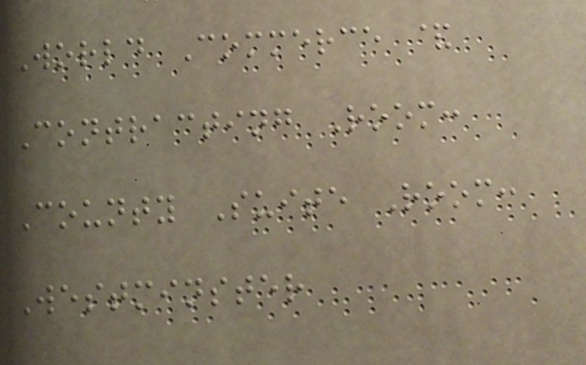World Commerce &
Contracting Room:
County Suite Room:
Westminster
